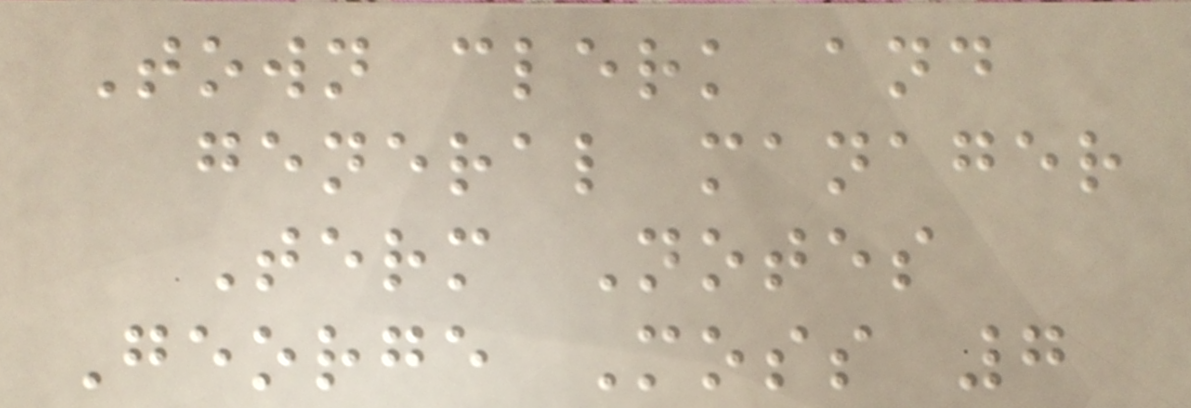Town clerk and
general manager
Term Notes
George Moss 7
